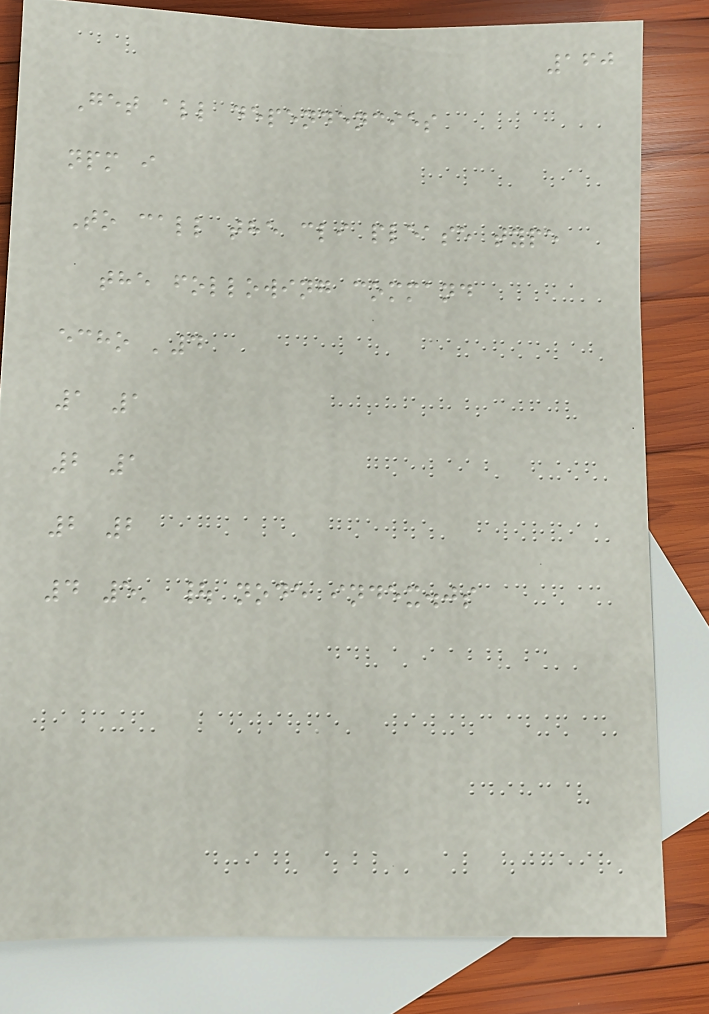160
Get all dependencies
npm i
To call the cli please type
the following command
echo '4
1 1
2 1
2 2
4 5' | node index.js
